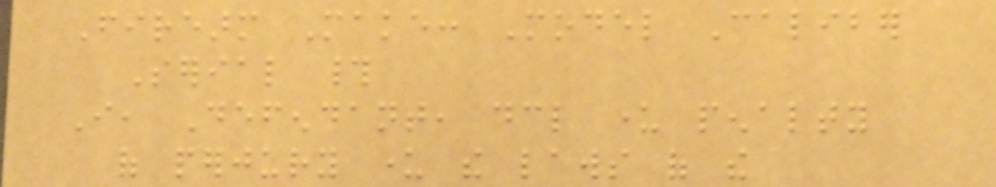Firearm Make: Model Caliber
Serial #
I, Defendant, declare under penalty
of perjury under the laws of the
